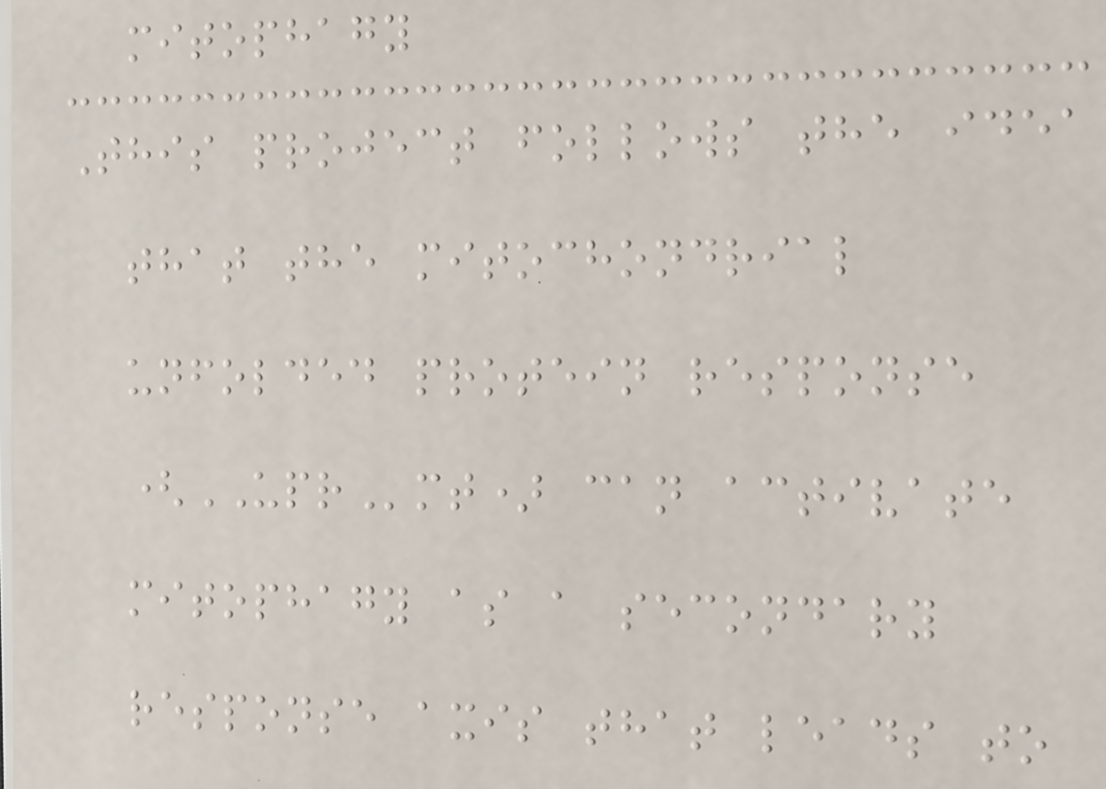mitophagy
This project follows the idea
that the mitochondrial
unfolded protein response
(UPRmt) can activate
mitophagy as a secondary
response axis that leads to
